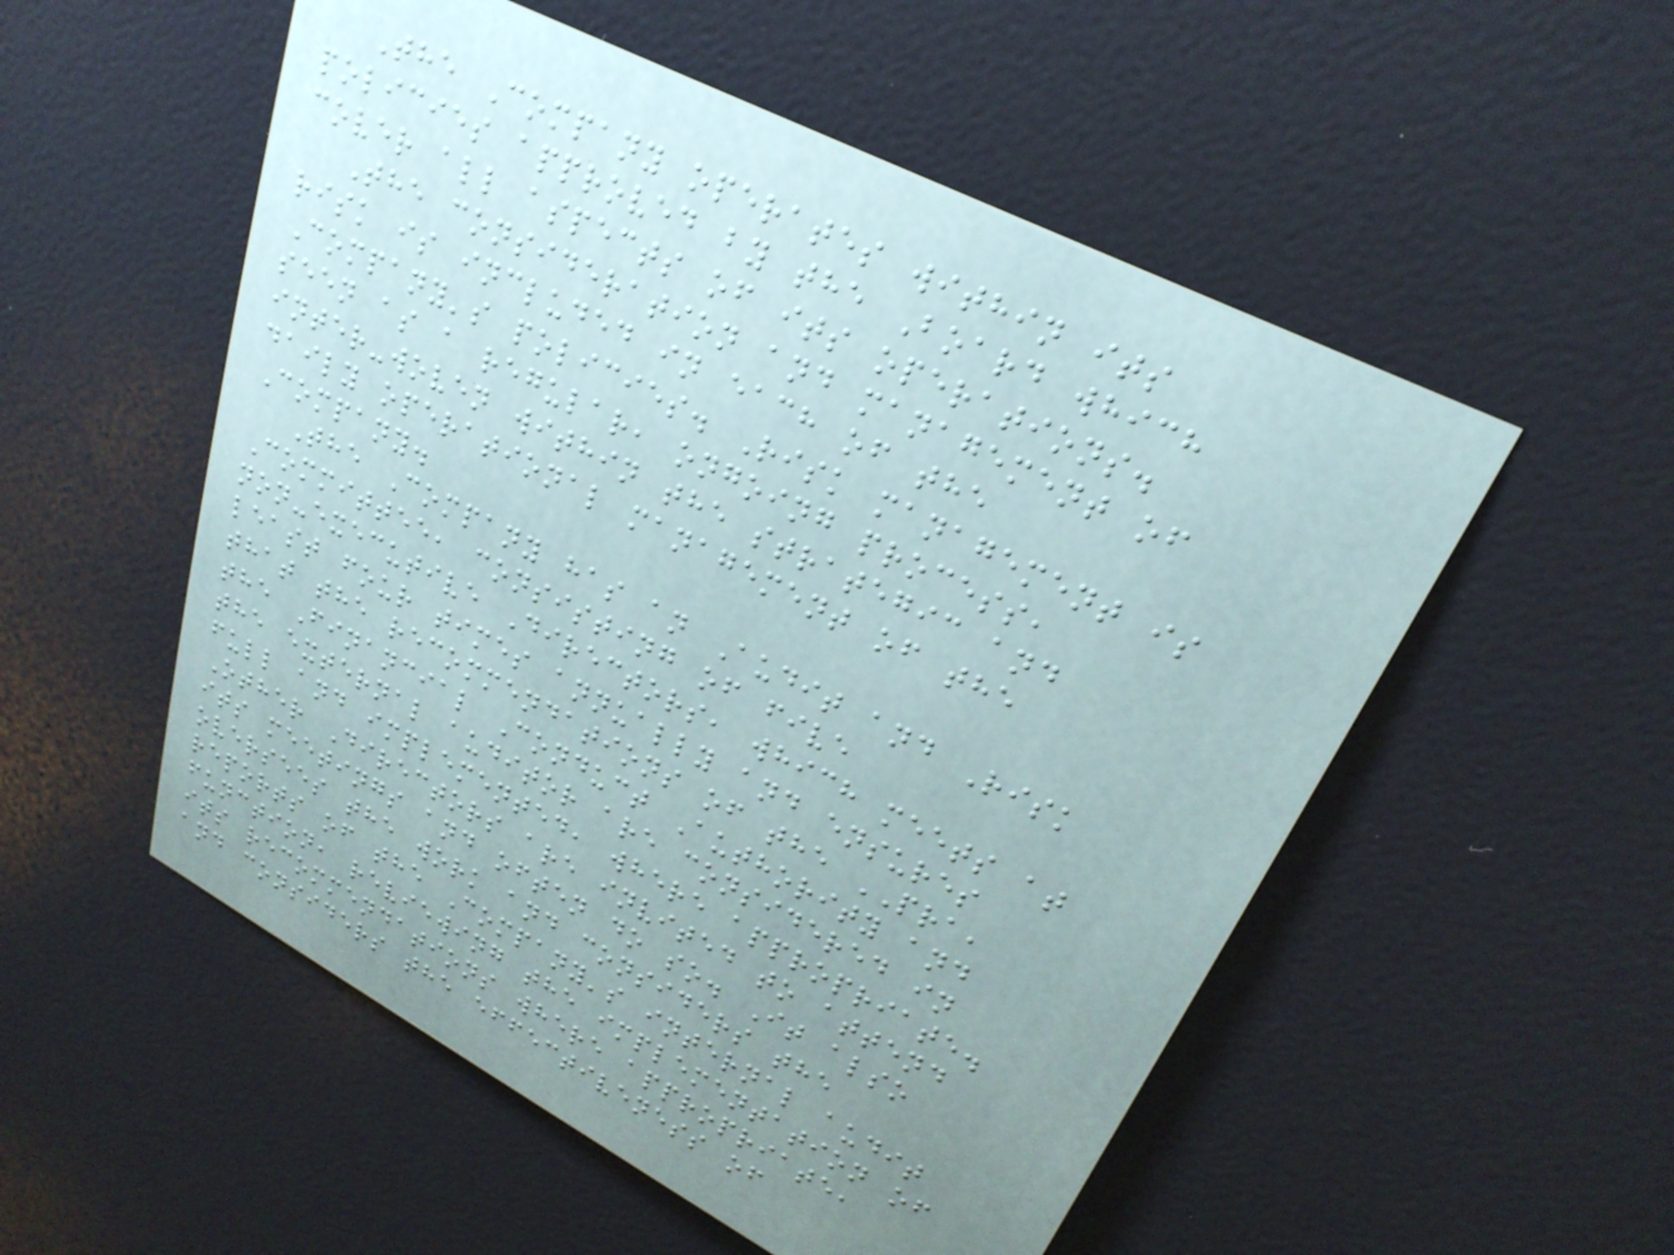The Company operates within its
policies approved by the Board which
cover all aspects of its operations.
The consideration and management of
risk is included in each of the
Company's policies. Risk management is
seen as a regular, ongoing process,
inter-woven within the strategic and
daily operational management of the
Company.
The Company has an Audit and Risk
Committee, consisting of five
non-executive Directors, which meets at
least four times annually and ensures
that the recommendations of the PRA,
the Financial Conduct Authority and
the external auditor are considered in
full and implemented, where appropriate.
Other Directors are invited to attend
its meetings and often do so. It also
oversees the work and considers the
reports of the Company's internal audit
function, reviewing the implementation of
its recommendations where appropriate,
and considers the effectiveness of
